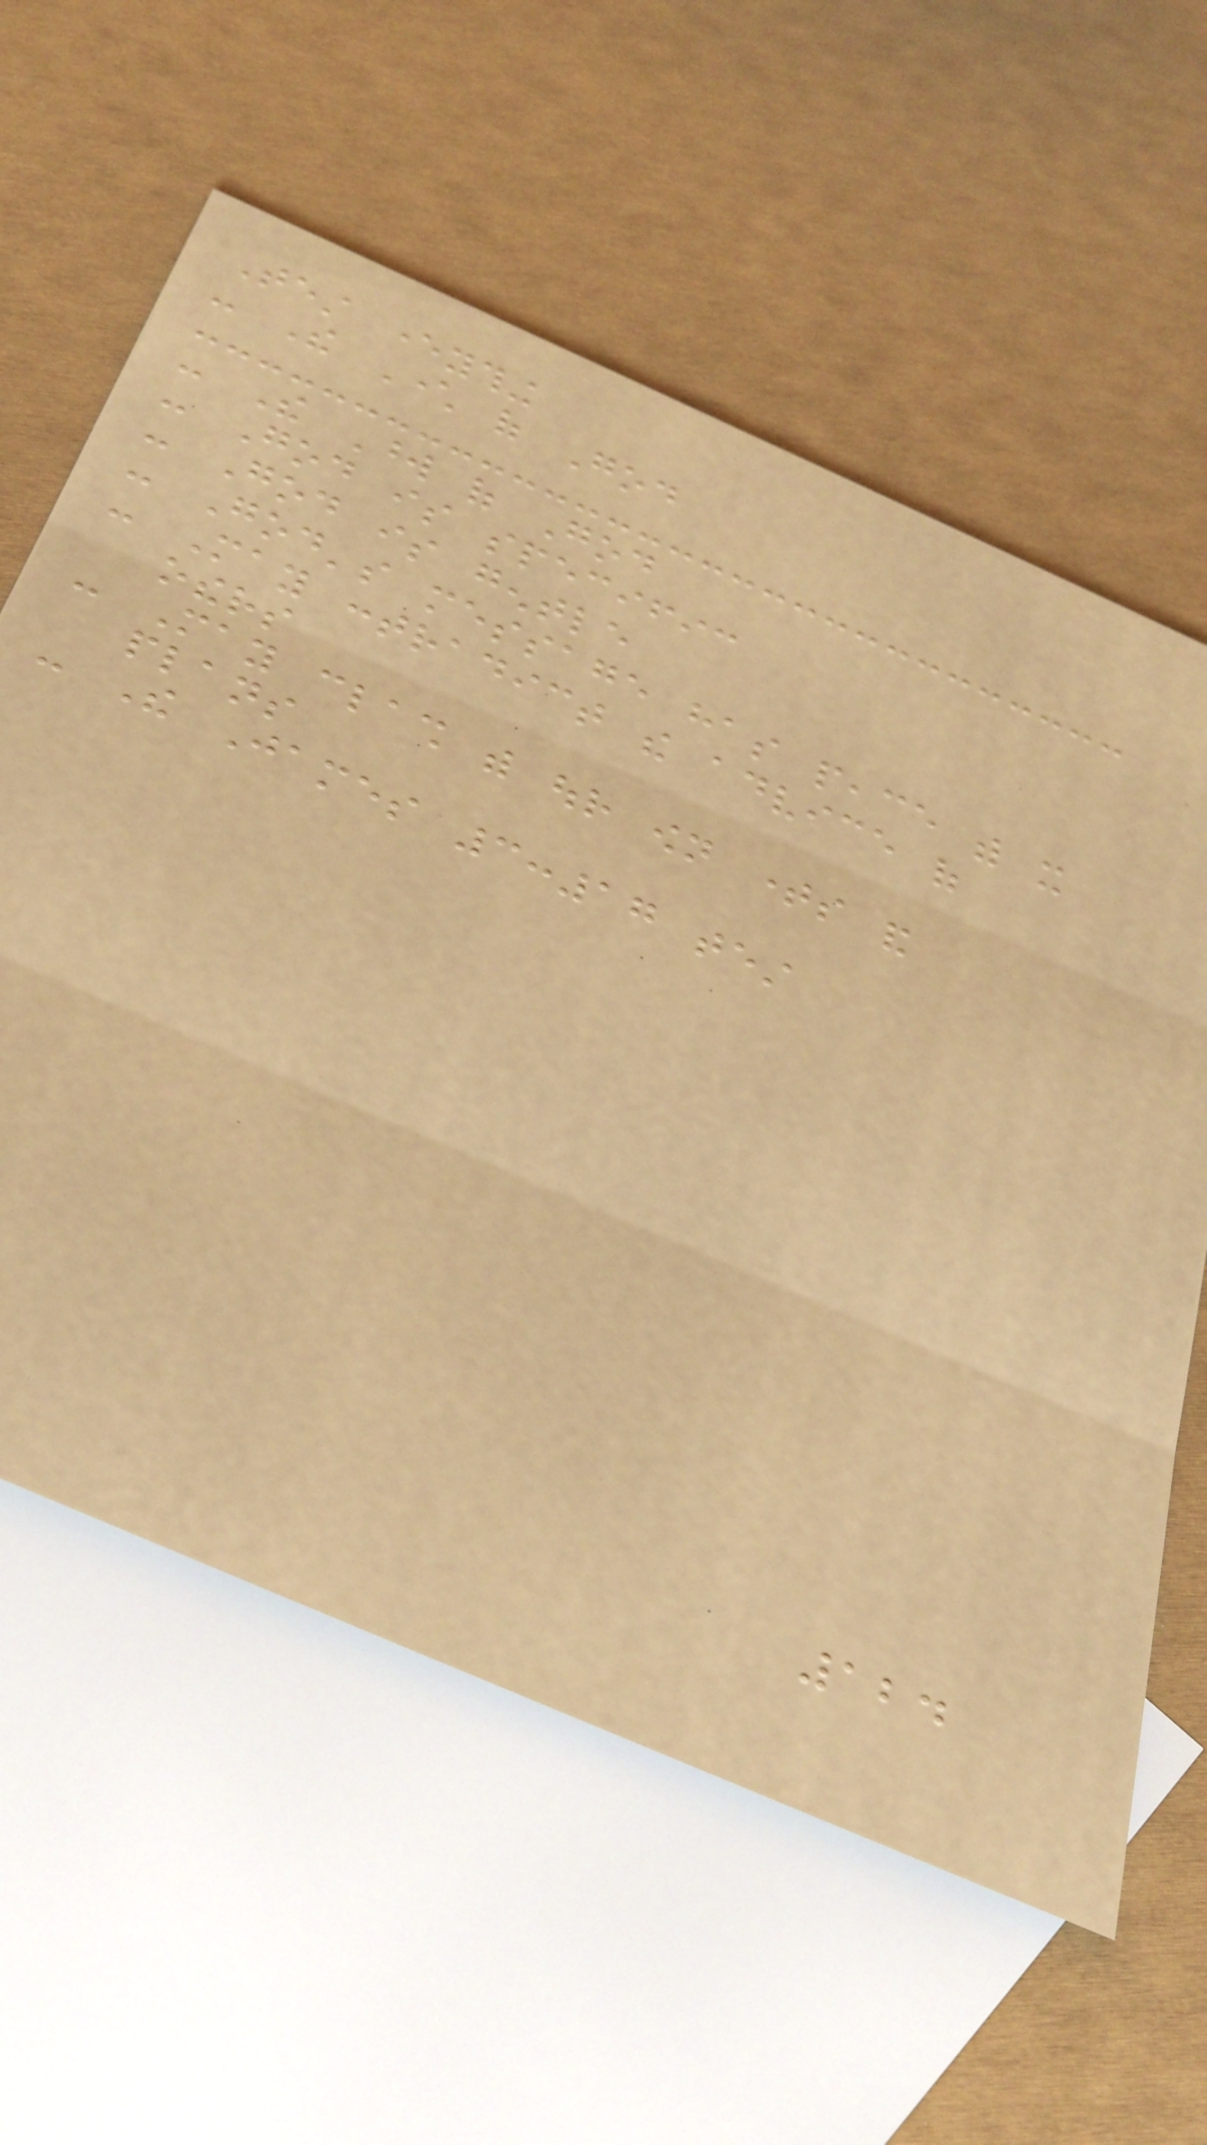Test everything
- The Character of God
- The Word of God
- God is specific
- God is gentle
- God's message has peace with it
- May contradict the advice of
others
- May clash with our own times and
plans
- The James 3:17 test
124
